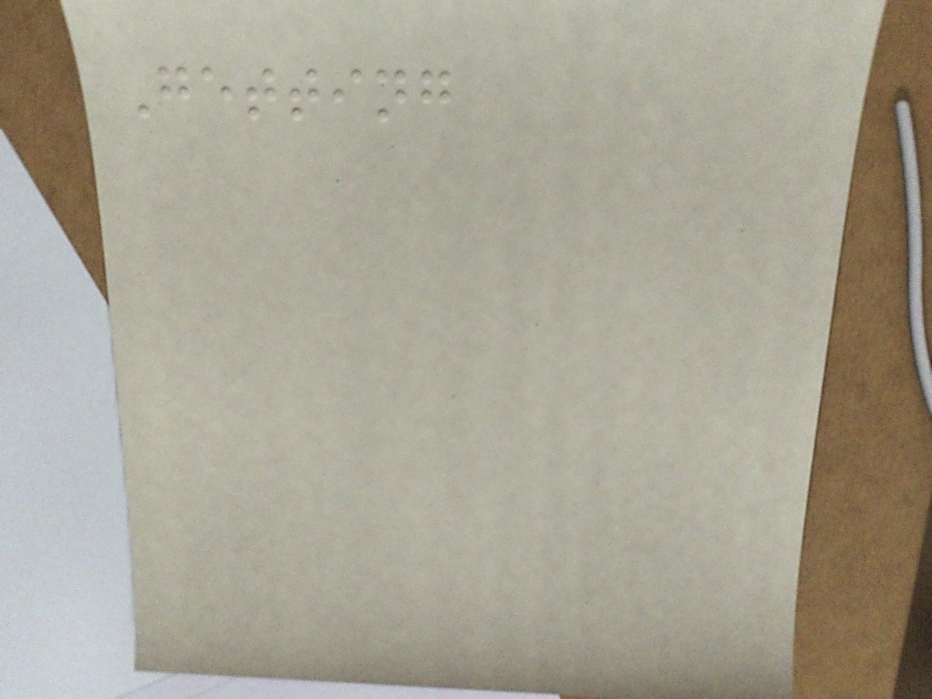Getting
